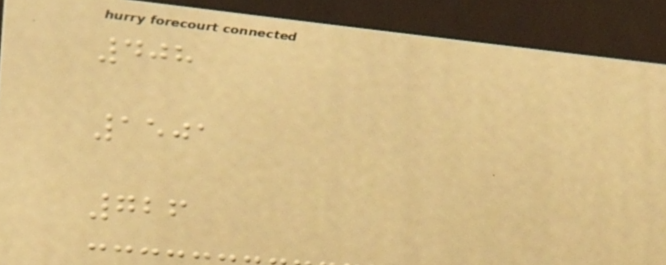408
1501
726
